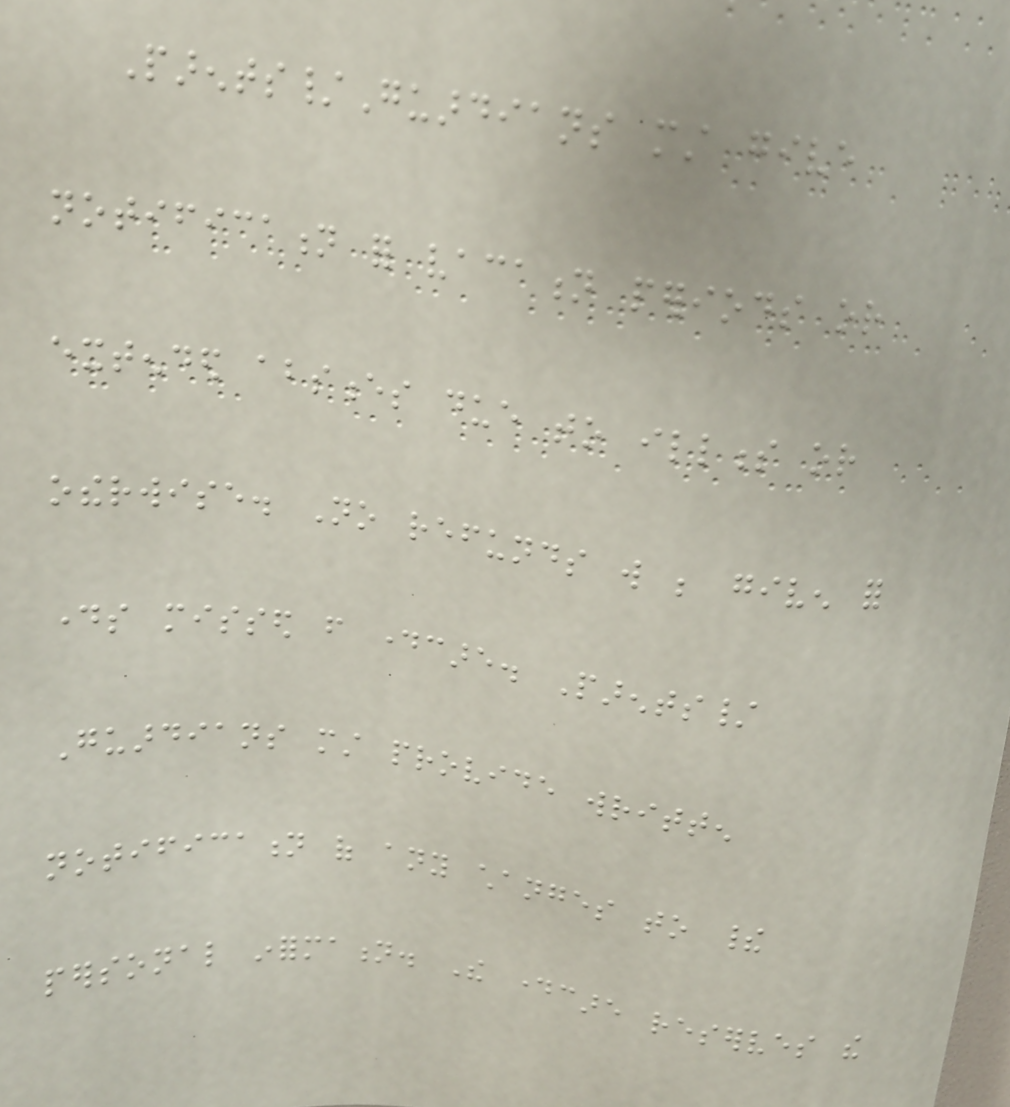Parents/Guardians must give
notification for vacation periods or
extended absences due to illness or
otherwise. No refunds will be given for
days missed from daycare. Parents/
Guardians must provide written
notification of any changes to their
personal information. The daycare reserves the
